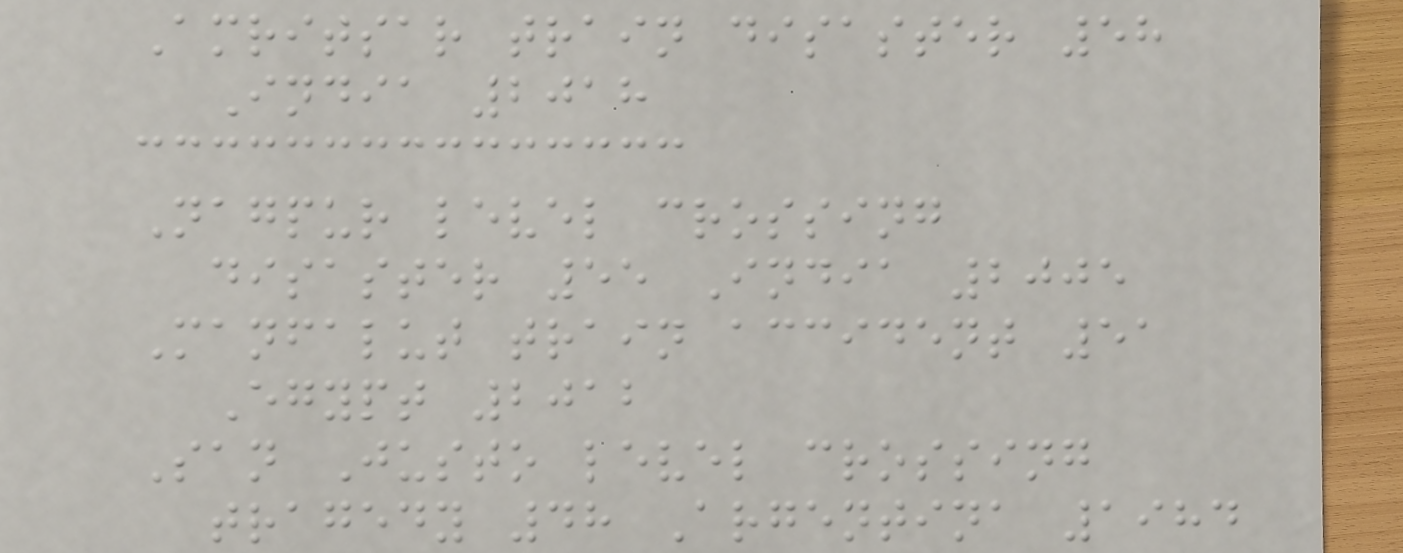Amritsar train disaster 58
India 2018
Nagpur level crossing
disaster 55 India 2005
Manfalut train accident 51
Egypt 2012
San Justo level crossing
tragedy 48 Argentina 1984
